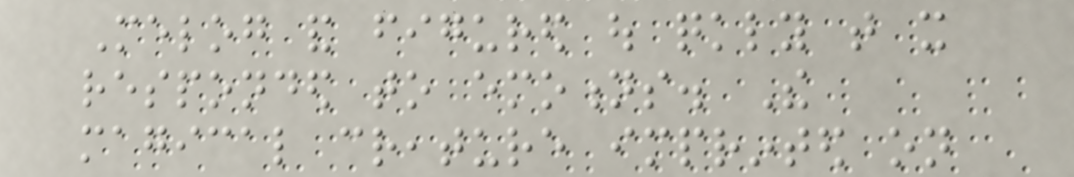Melog and figured out quickly that it
responded to emotions. The
magical creature imprinted on
